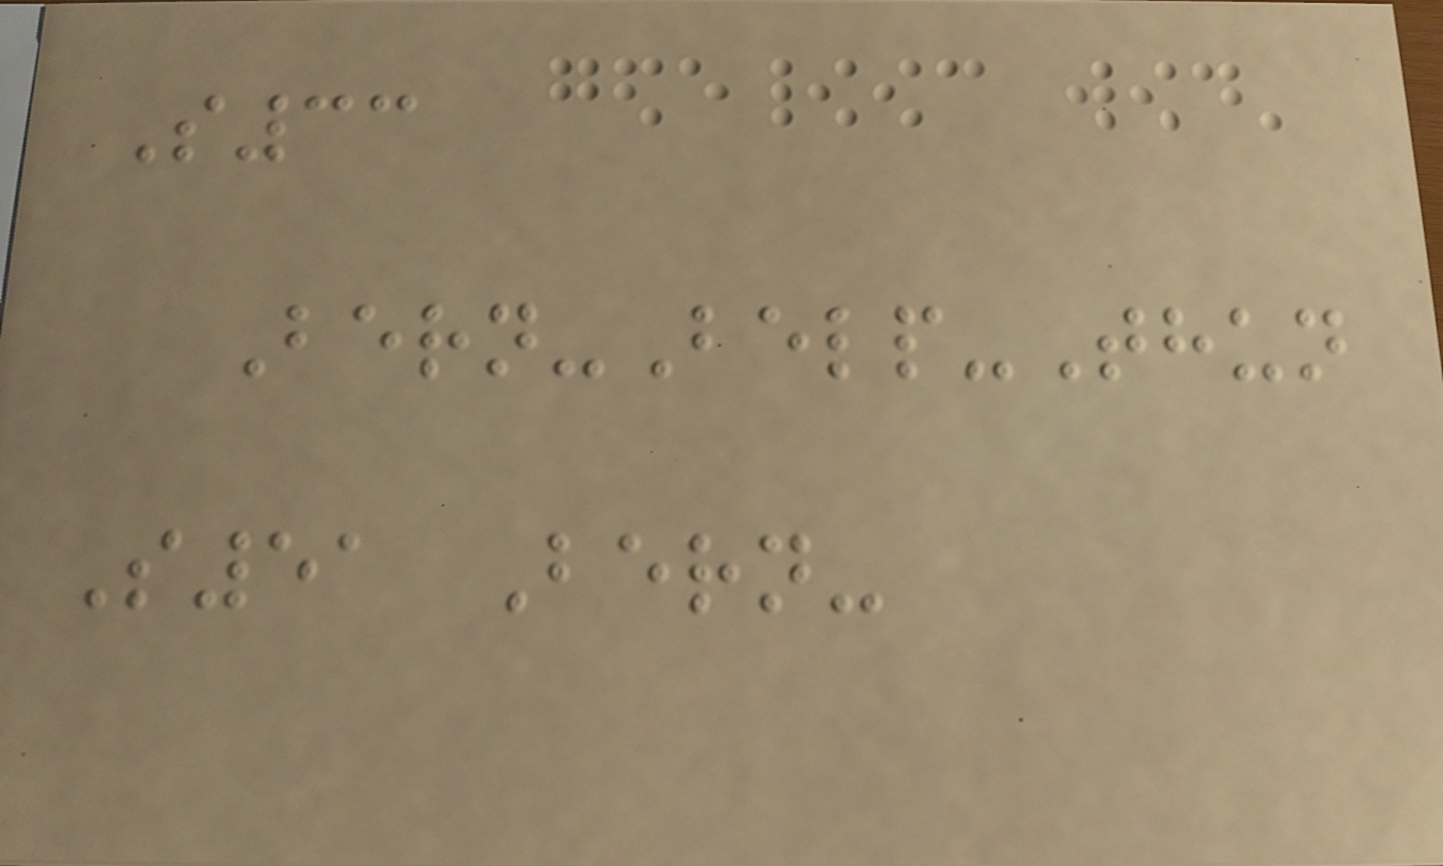S33
Bern-Belp-Thun
S51 Bern-
